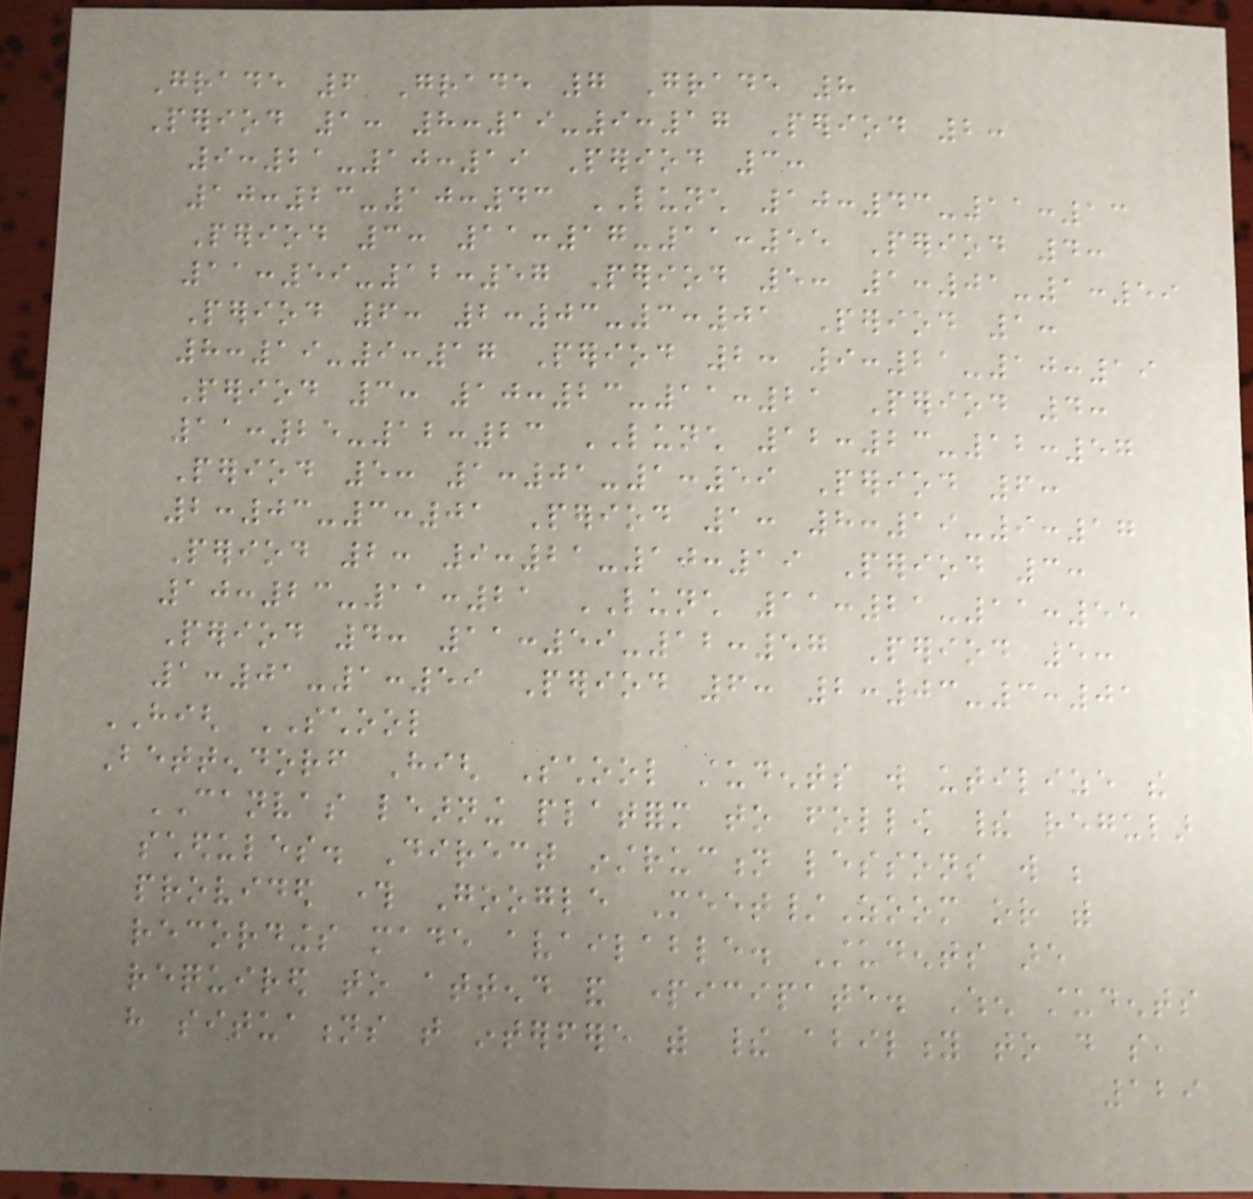Grade 6 Grade 7 Grade 8
Period 1: 8:19-9:17 Period 2:
9:21-10:19 Period 3:
10:23-10:43 LUNCH 10:43-11:13
Period 3: 11:17-11:55 Period 4:
11:59-12:57 Period 5: 1:01-1:59
Period 6: 2:03-3:01 Period 1:
8:19-9:17 Period 2: 9:21-10:19
Period 3: 10:23-11:21 Period 4:
11:25-12:23 LUNCH 12:23-12:57
Period 5: 1:01-1:59 Period 6:
2:03-3:01 Period 1: 8:19-9:17
Period 2: 9:21-10:19 Period 3:
10:23-11:21 LUNCH 11:21-11:55
Period 4: 11:59-12:57 Period 5:
1:01-1:59 Period 6: 2:03-3:01
HIGH SCHOOL
Bettendorf High School students will utilize the
CANVAS learning platform to follow their regular
schedules. Direct instruction lessons will be
provided through Google Meet/Zoom or with
recordings made available. Students are
required to attend and participate. When students
have situations that interfere with their ability to do so,
129
